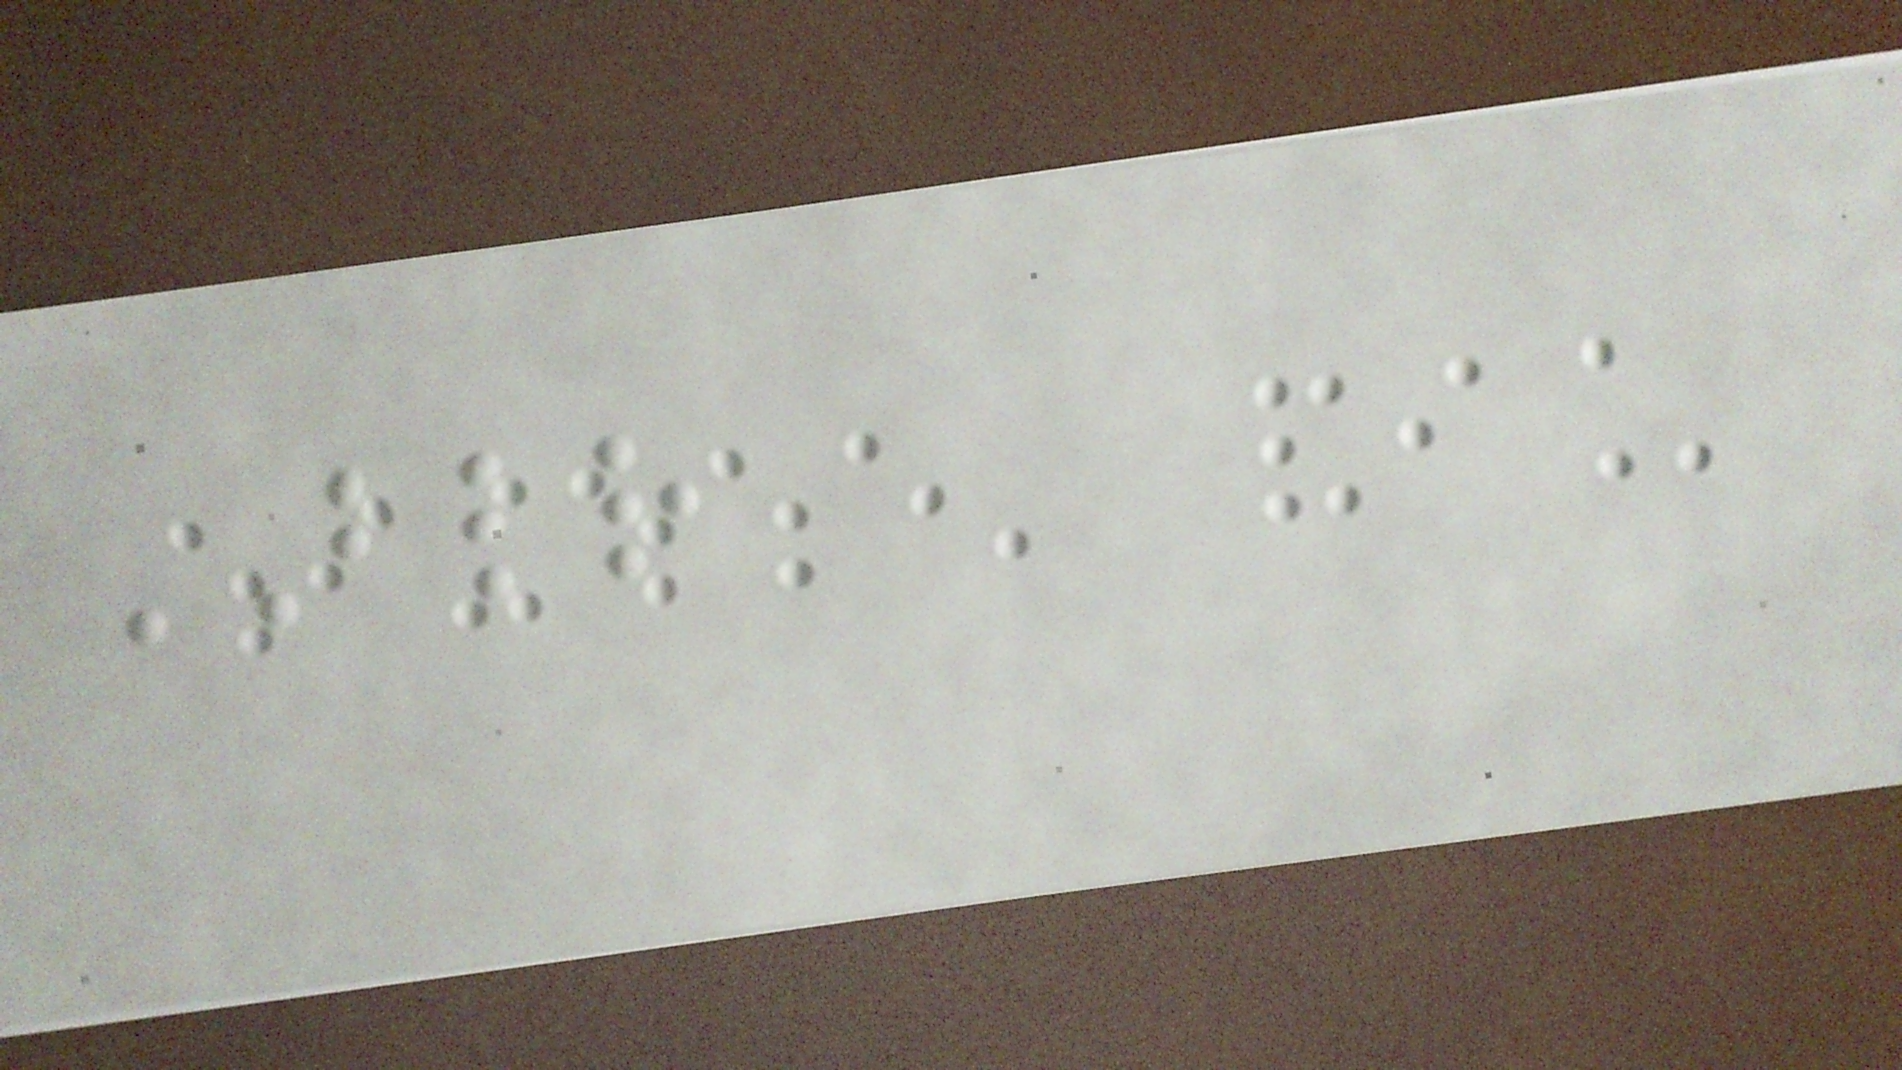BLR
